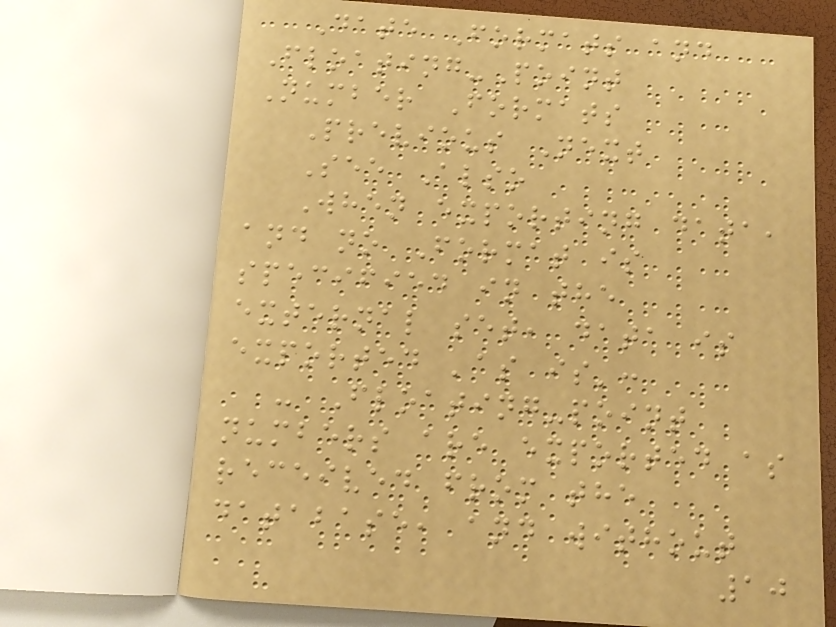Date Formats and
Floating-Point
Number Formats
Previous Next
See Also
When exporting data,
and no Format is
specified in the
external set, data is
exported 'as is':
- Floating-point
numbers are exported as
received from the
database, and without
10
